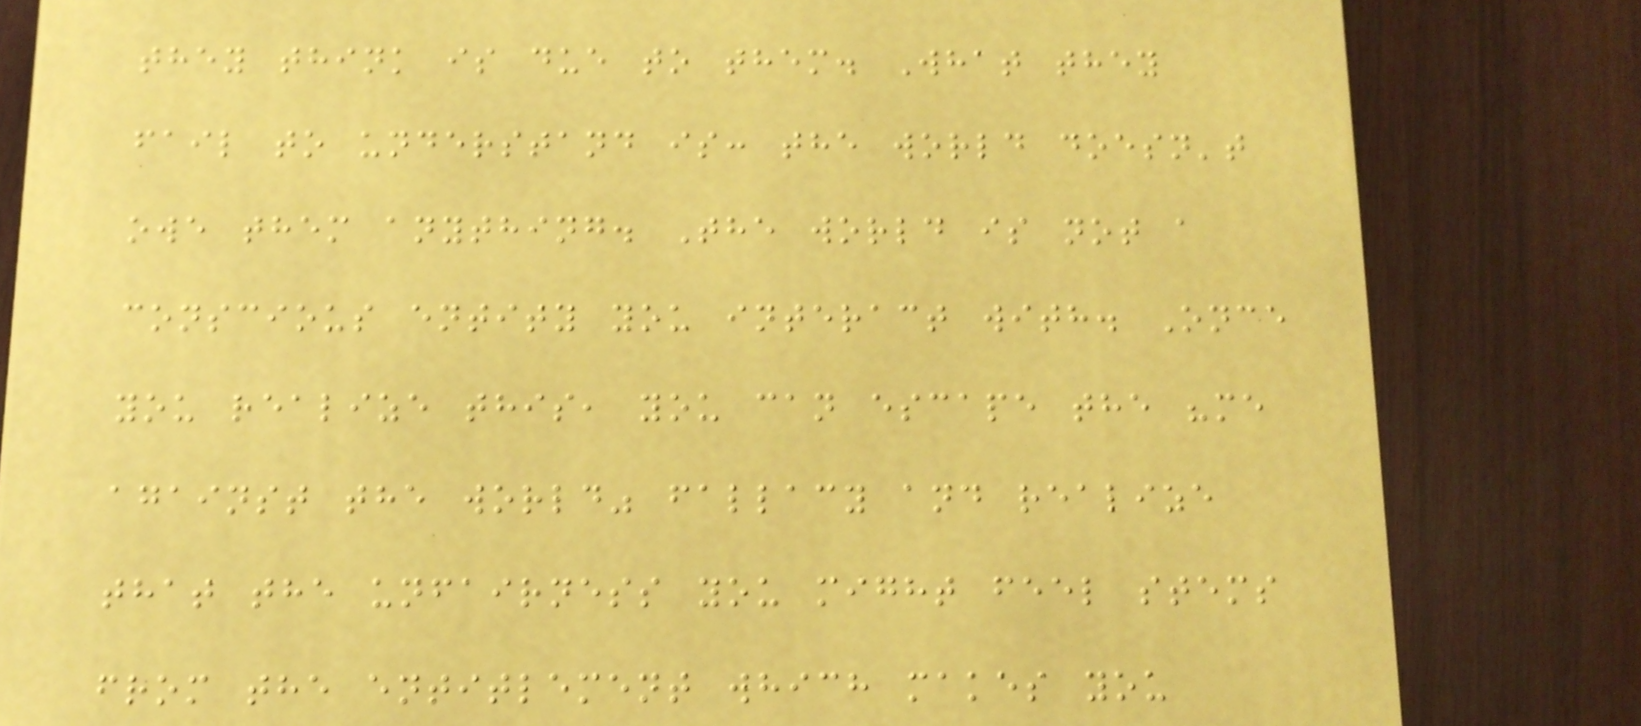they think is due to them. What they
fail to understand is: the world doesn't
owe them anything. The world is not a
conscious entity you interact with. Once
you realize this, you can escape the "me
against the world" fallacy and realize
that the unfairness you might feel stems
from the entitlement which makes you
